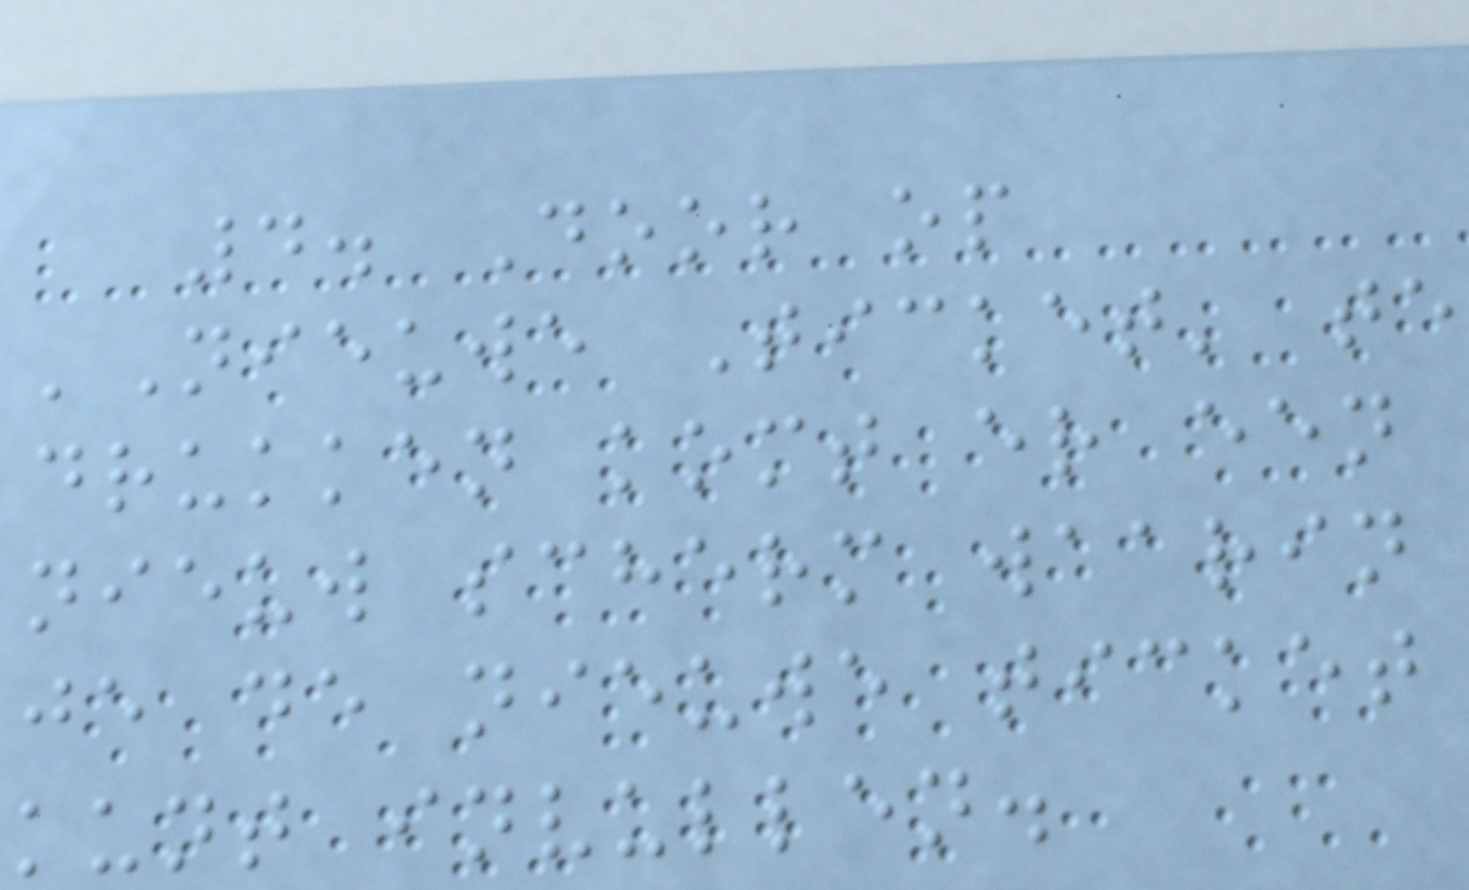4. Door op
'Nieuwe Ticket' te
drukken komt er een
nieuw scherm waarin
je de nieuwe ticket
kunt invullen.
